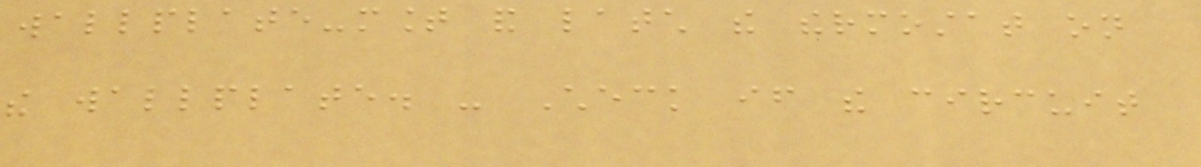wallplate-mount and latch the thermostat on
the wallplate. - Check if the circuit
